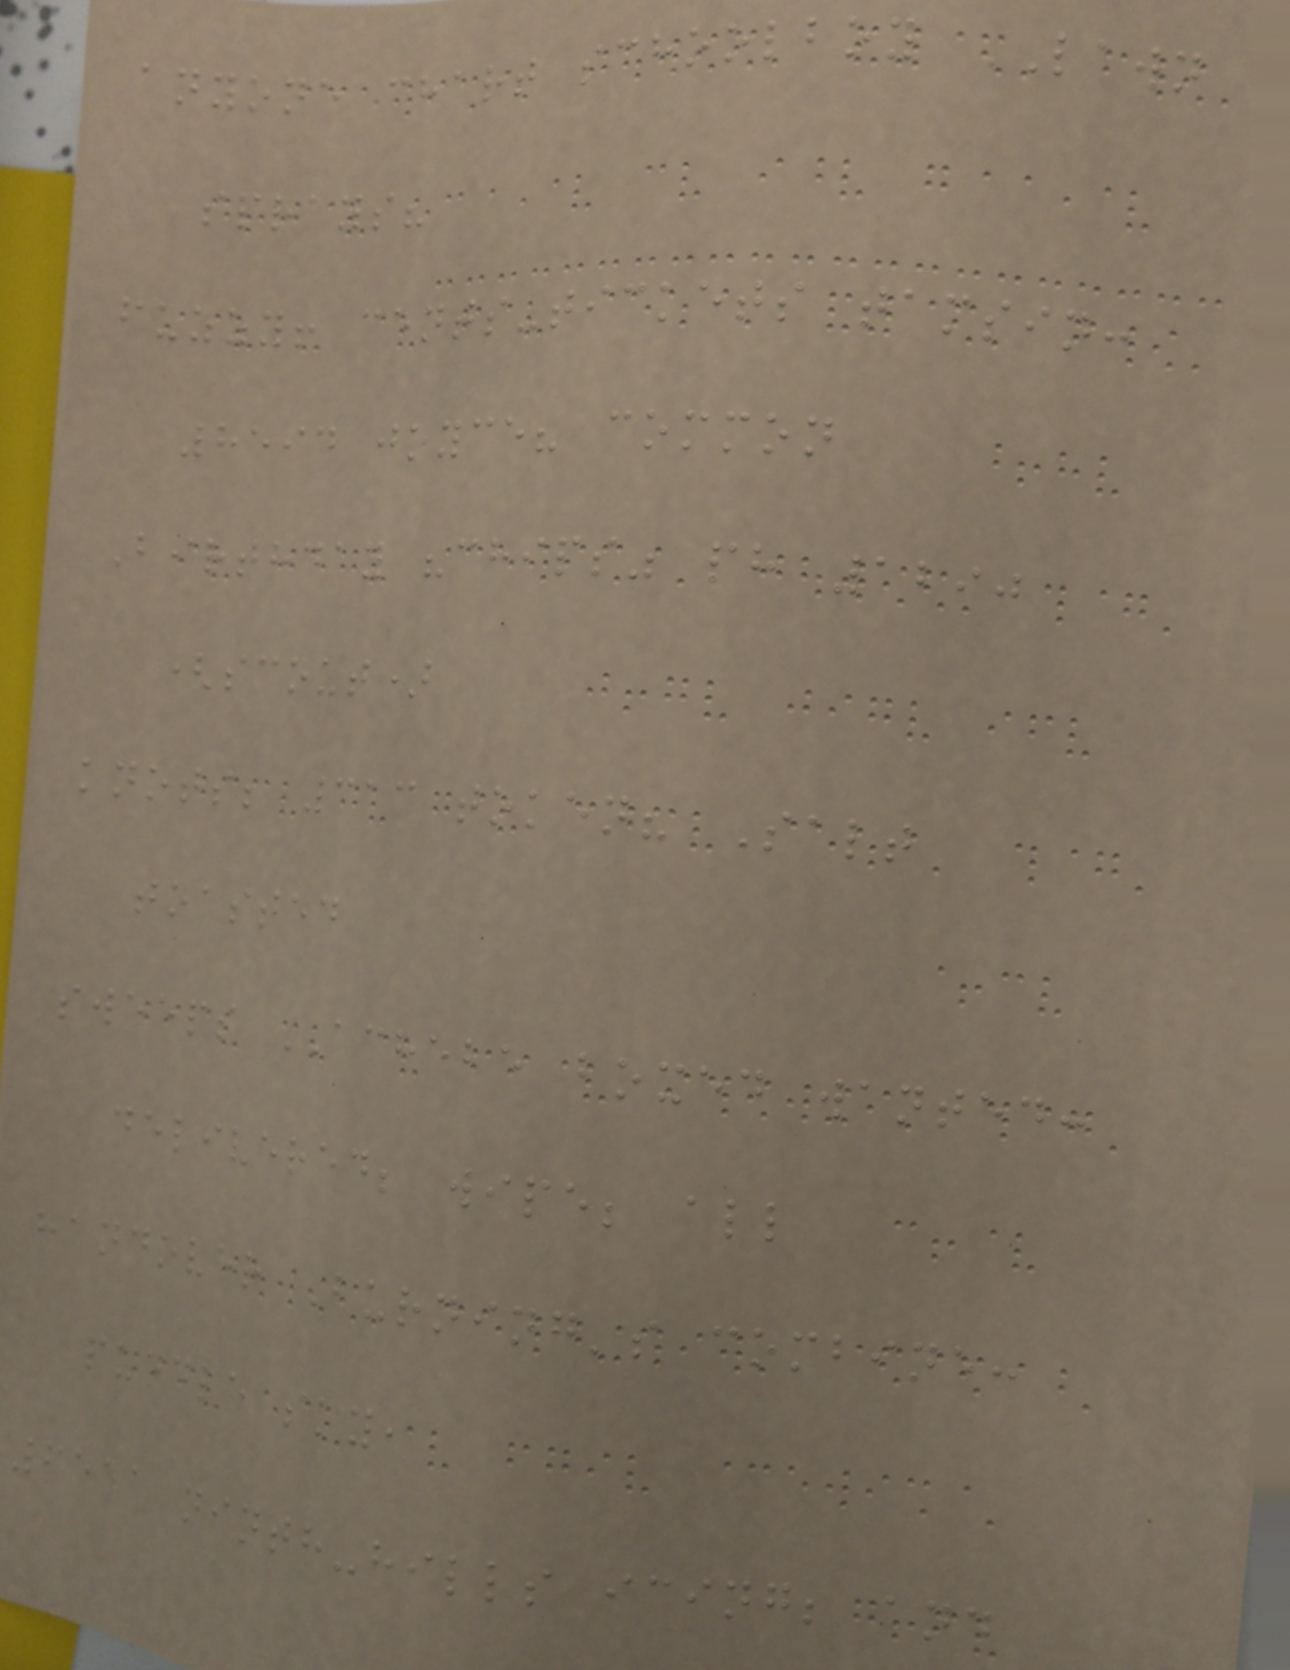anyone chart schoolboy LAWN
sprays?
fuzzy! cents-tickets tamsin:
8594 joyce? common
Birthday "chips" ph 1290
(scout)
knots; 313 token? Salt
toasted
sweeps ACHEBE boxed wanted:
delivered; wipe; all
handover Burning's combine:
puddle sky,
6551 ninth-hills icing; and
